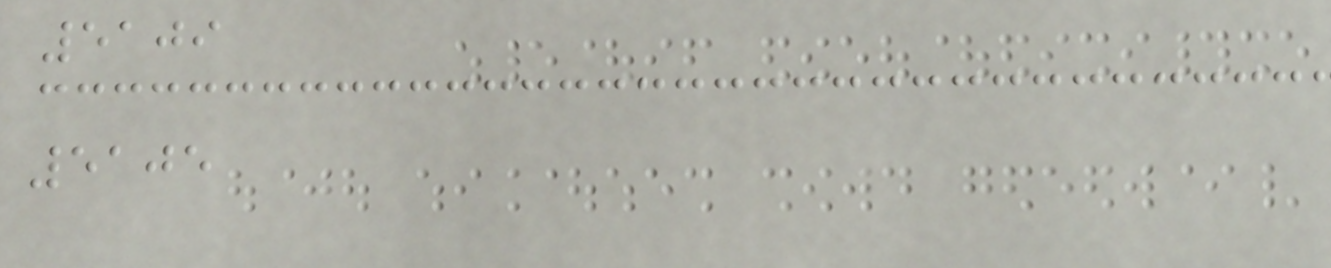5109
5105
